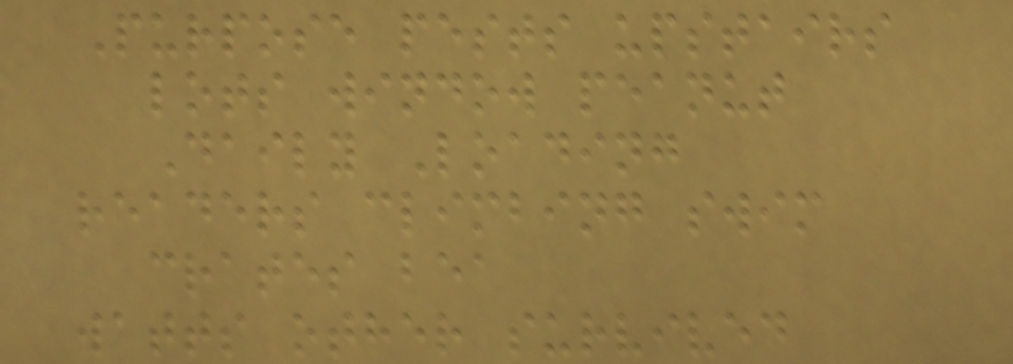Purpose pests upstairs
lots window peanut
Daily Loading
readers climbing swim
crates bea
watts other survived
